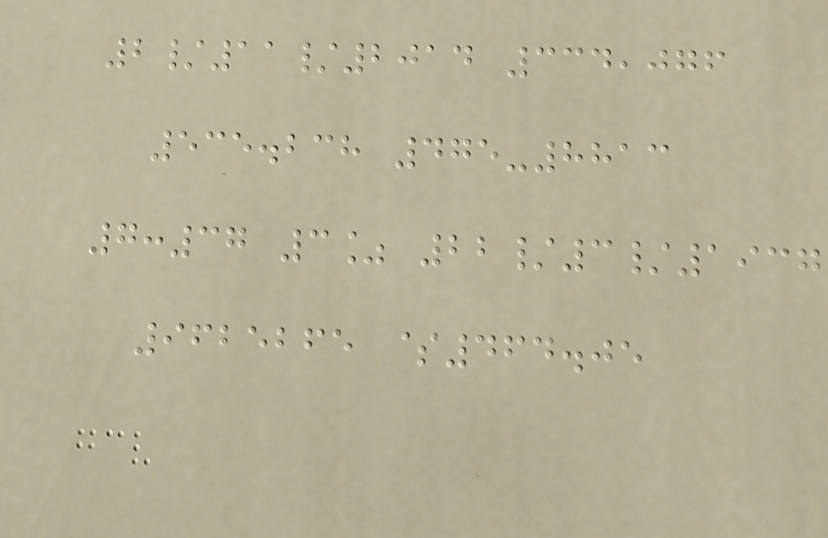2/11/2014 334,076
535.238 475-8813
7:37 3% 22/3/1937
9625265 $464.05
